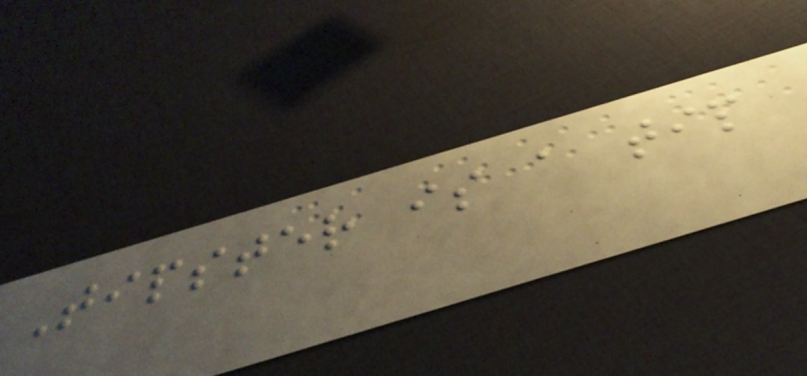Tipster is a tip
